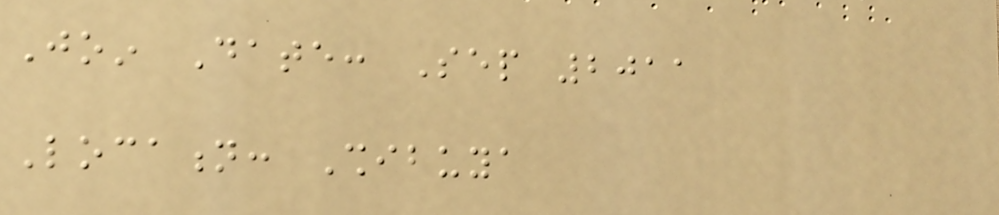Join Date: Sep 2011
Location: Shibuya
